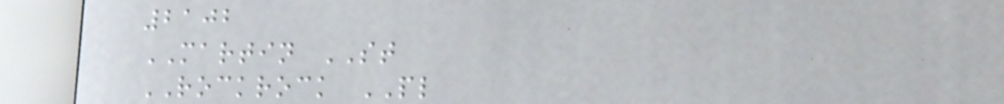2102
MARTIN ST
ROCKROCK PL
